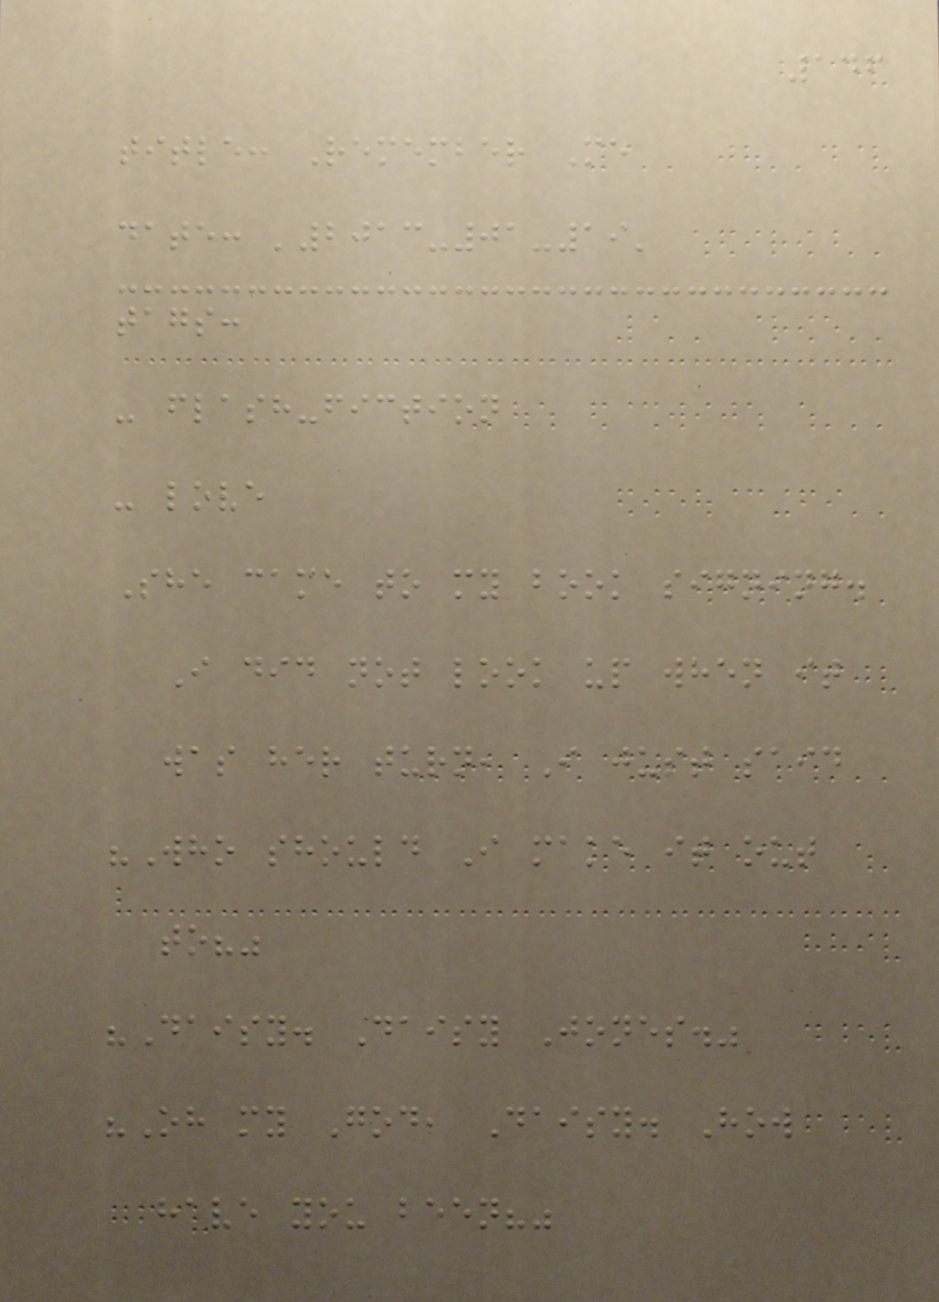146
title: Remember Me
date: '2013-01-19'
tags:
- flash-fiction
- love
She came to my book signing.
I did not look up when it
was her turn, I just said
"Who should I make it out
to?"
"Daisy. Daisy Jones."
"Oh my God, Daisy. How
have you been?"
